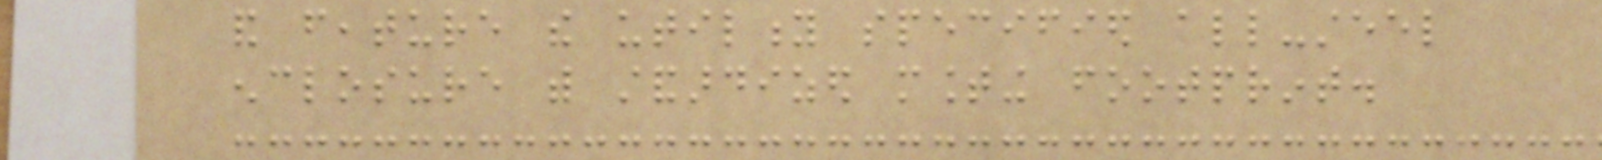and feature the utility specified all-steel
enclosure with standardized mounting footprint.
